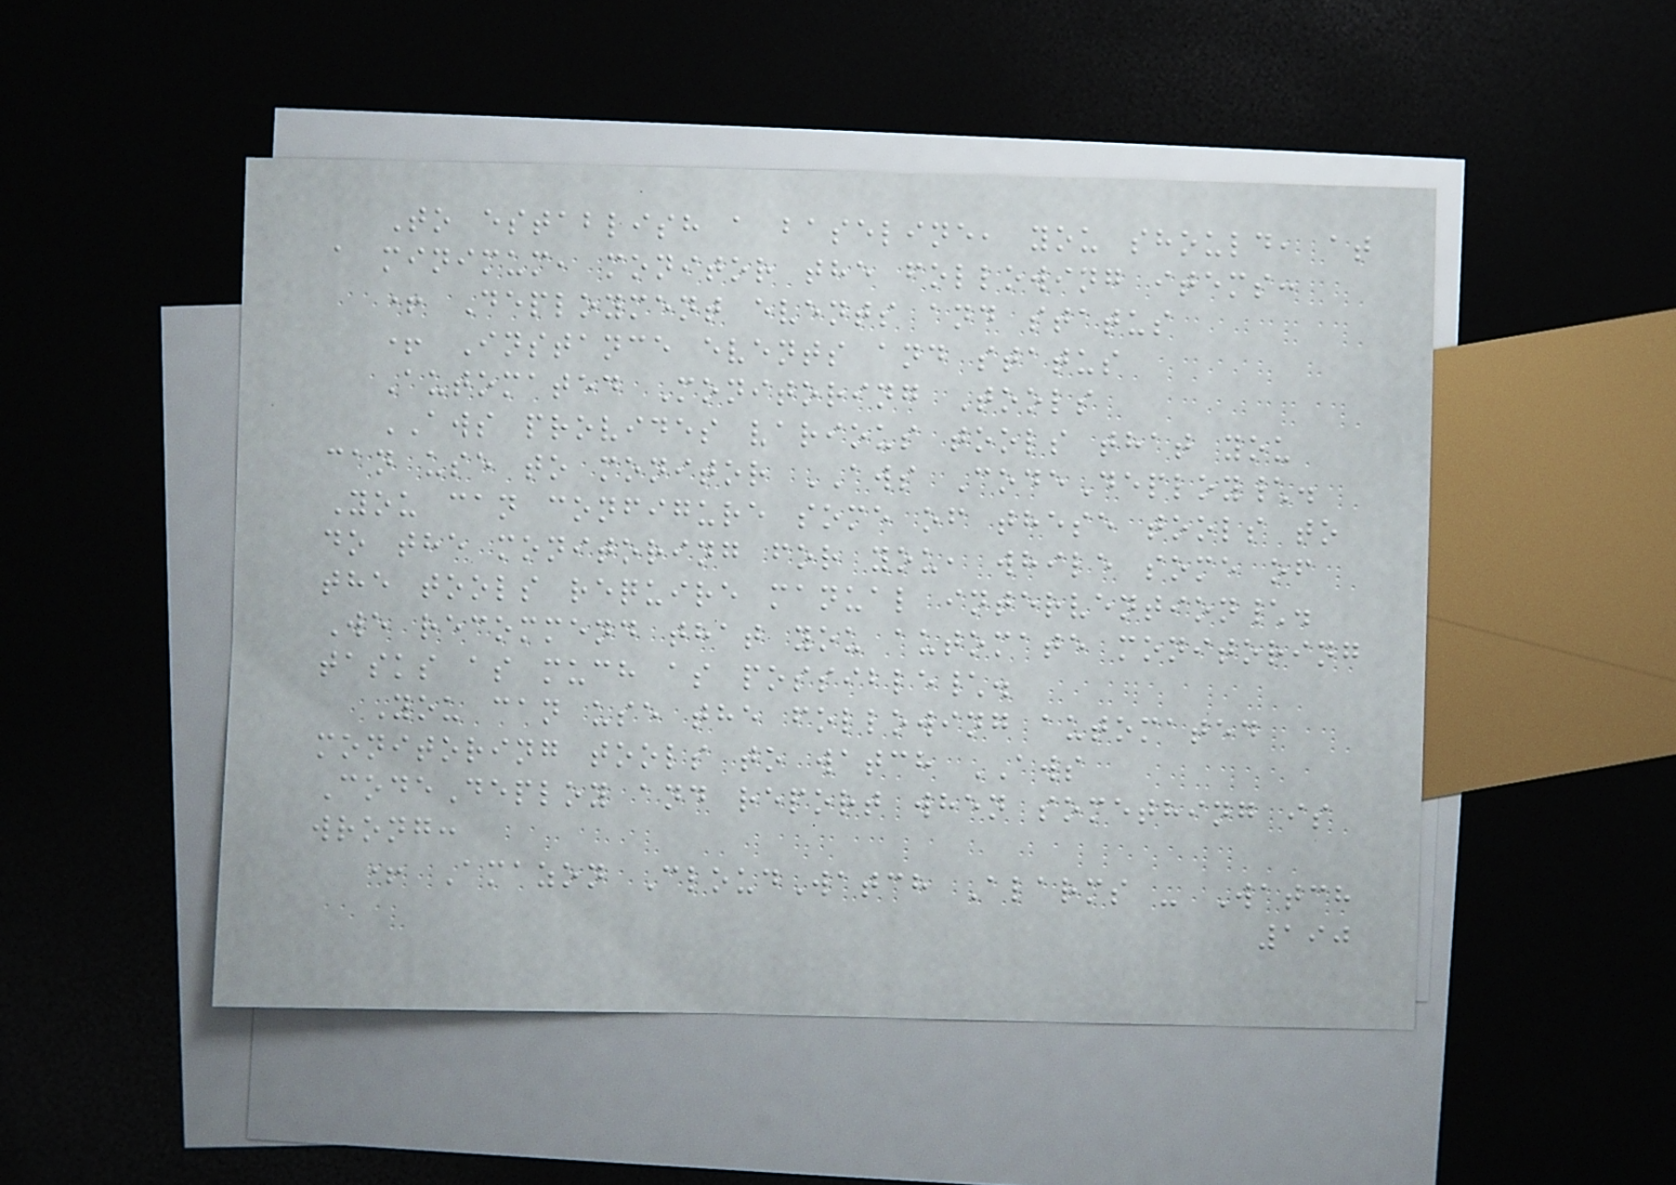To establish a baseline, you should, at
a minimum, monitor the following items:
+ Deployment events and status
+ Instance events and status
Automated Monitoring Tools
AWS provides various tools that you
can use to monitor AWS CodeDeploy\.
You can configure some of these tools to
do the monitoring for you, while some of
the tools require manual intervention\.
We recommend that you automate monitoring
tasks as much as possible\.
You can use the following automated
monitoring tools to watch AWS
CodeDeploy and report when something is
wrong:
+ Amazon CloudWatch Alarms - Watch
190
